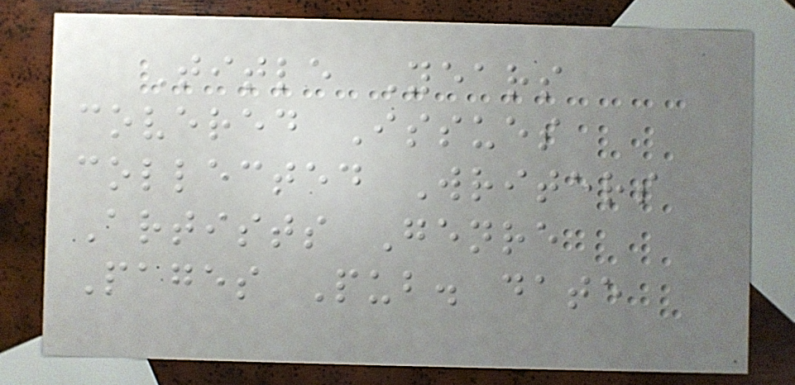Title Years
covered Issues
collected Writers
Artists Genre
Pages Pub. date
